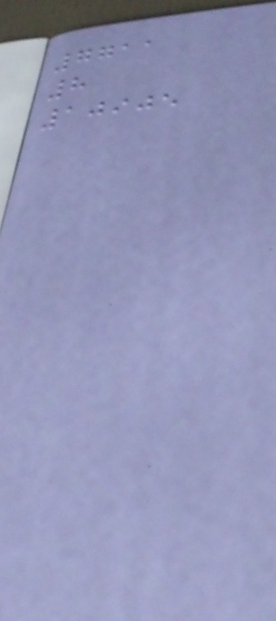7711
8
10905
